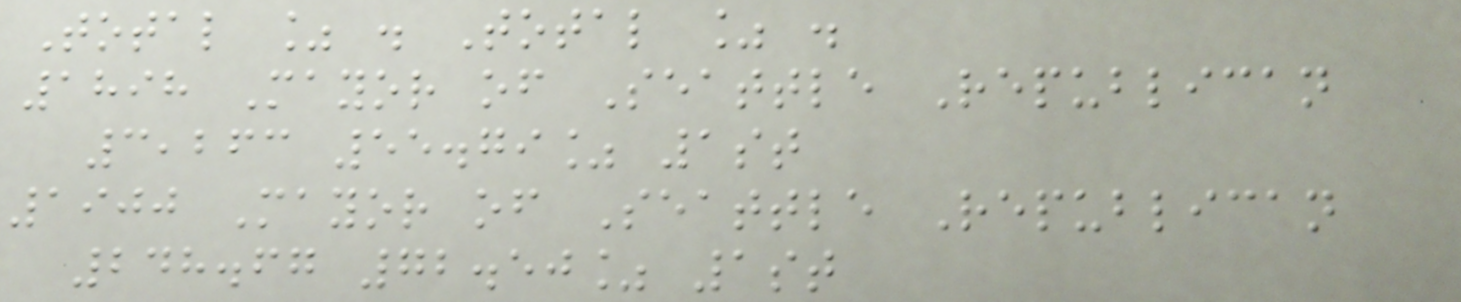Total % . Total % .
1898 Mayor of Seattle Republican
3,263 55.79% 1st
1900 Mayor of Seattle Republican
248.67 72.50% 1st
